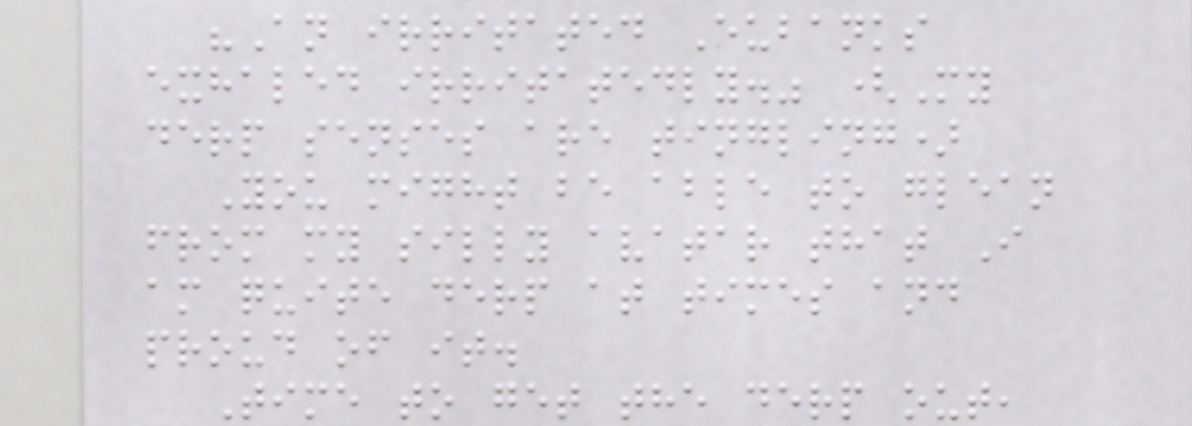"An irritated Eubanks
exhaled irritatedly." (My
derp senses are tingling)
You might be able to glean
from my silly avatar that I
am quite derp at times and
proud of it.
Time to get the derp out,
